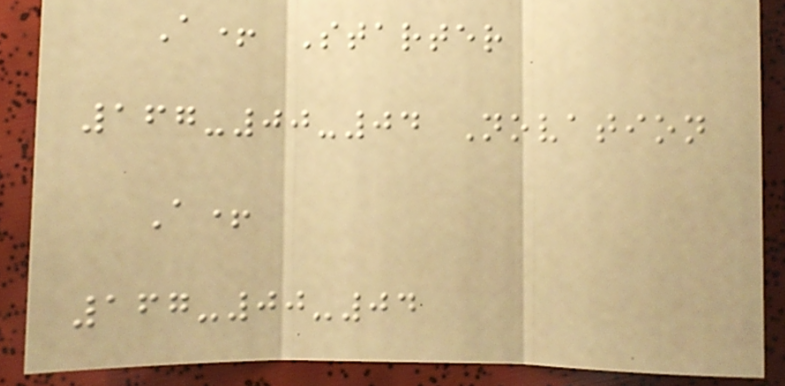A+ Starter
167-00-04 Novation
A+
167-00-04
